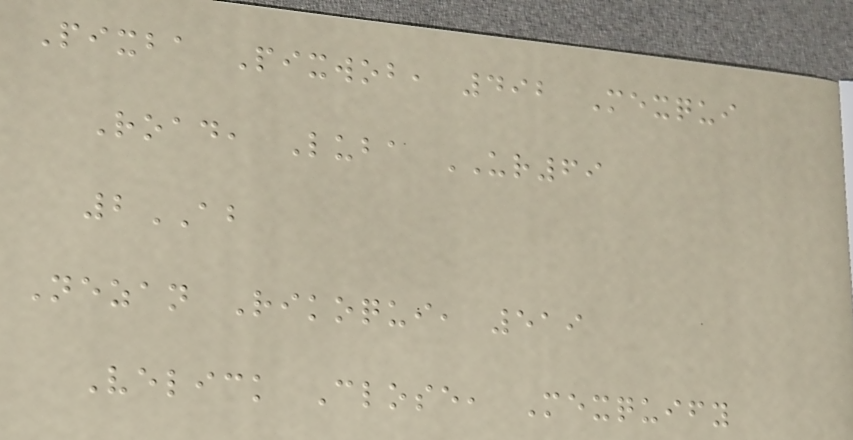Pixba Pixwob, 492 Mexqui
Road, Luba UR69
2AB
Nezan Rikoqui, 519
Velick Close, Mexquify
